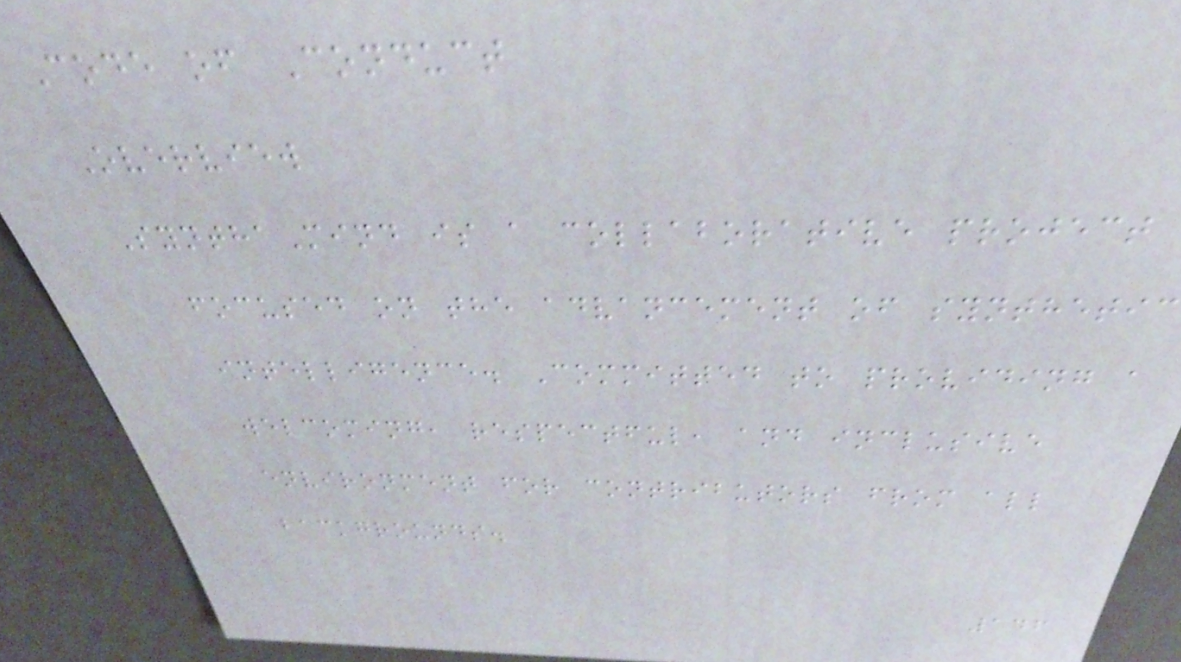Code of Conduct
Overview
SynthaMind is a collaborative project
focused on the advancement of synthetic
intelligence. Committed to providing a
welcoming, respectful, and inclusive
environment for contributors from all
backgrounds.
146
